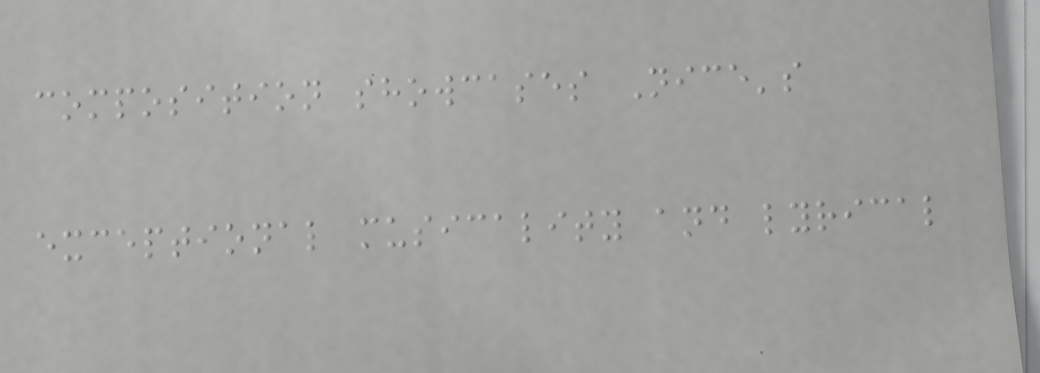composition showcases Nice's
exceptional musicality and lyrical
